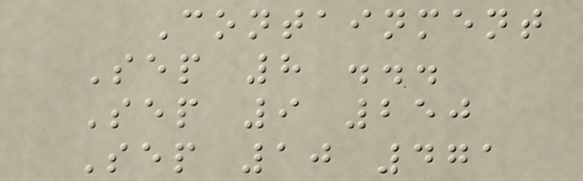Containment
Sep 8 ...
Sep 9 250
Sep 10 471
